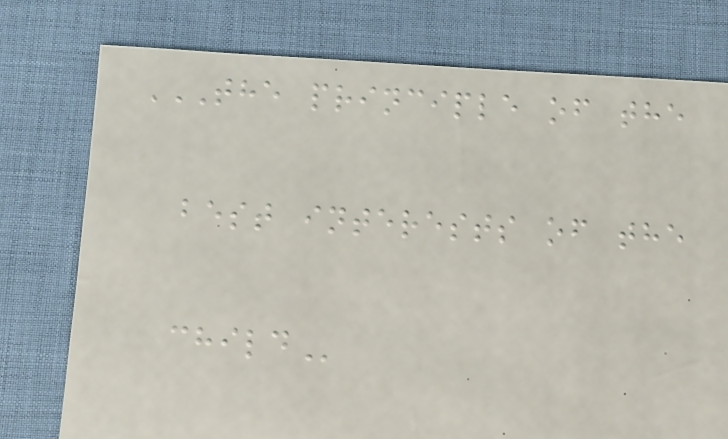THE PRINCIPLE OF THE
BEST INTERESTS OF THE
CHILD
